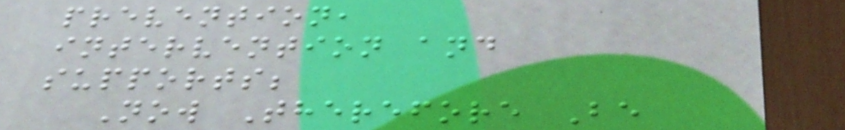prevention,
intervention and
supports;
Now Therefore Be
